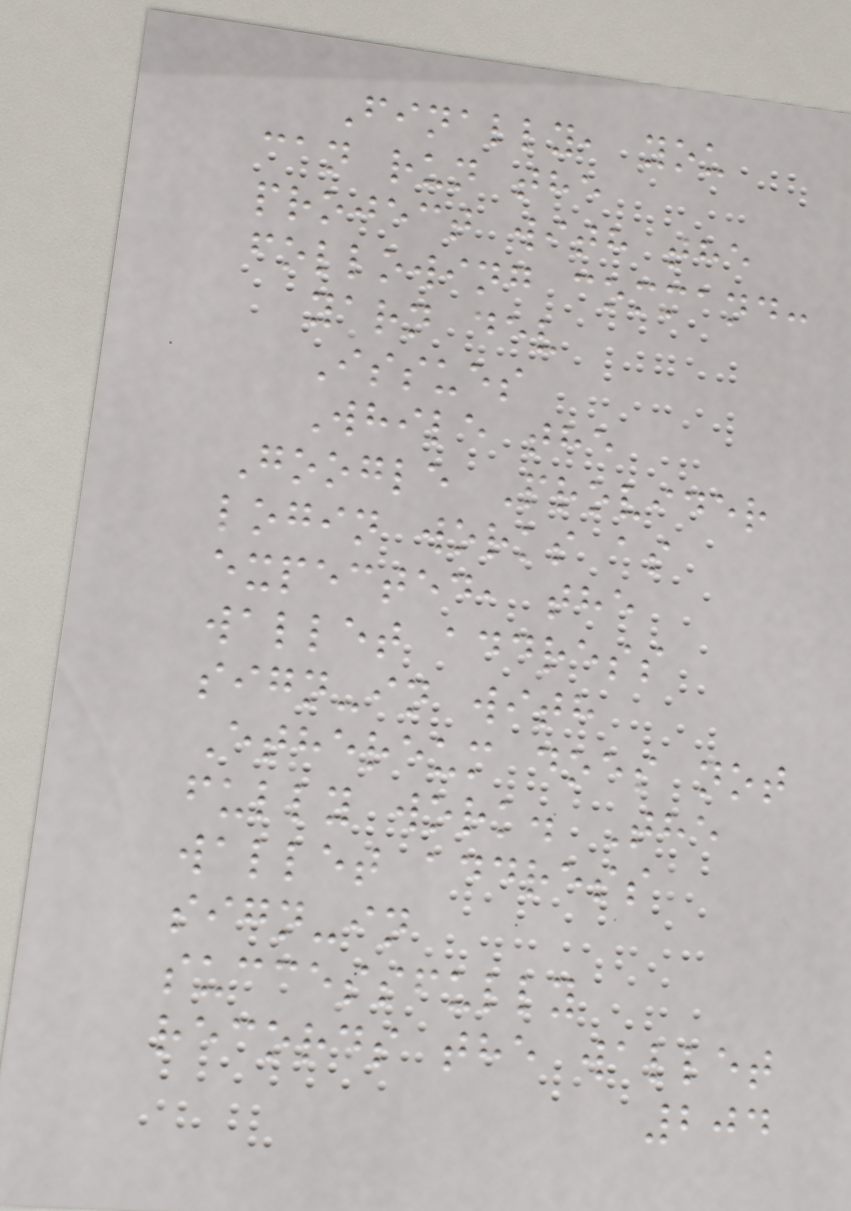Finally, you
can run the
project with the
following command:
yarn dev
Issues
While the
Google Provider
login works as
expected, the
wallet address
sign-in with
Ethereum does not
fully work. The
wallet address
sign-in
successfully
records the wallet
204
